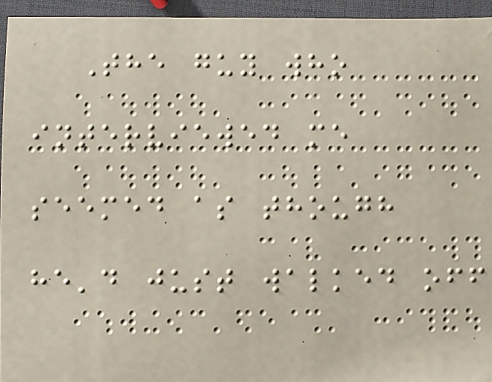The guy who
interviewed me
seemed as though
he'd just walked off
